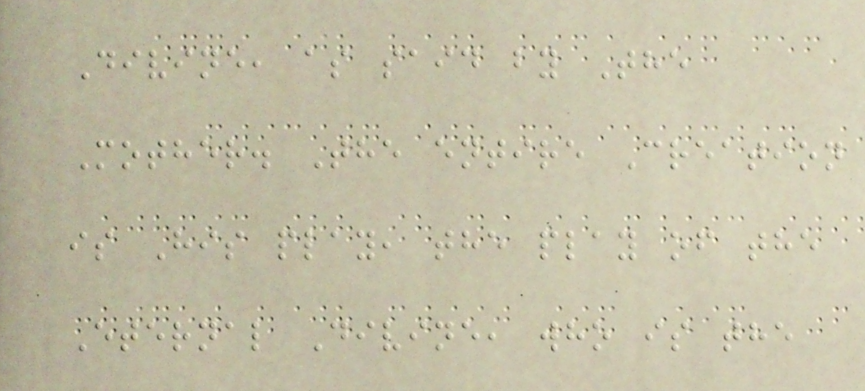Divine, as said by The
Mother. The entire Creation
is His play, the play of the
Eternal Divine, who is the
